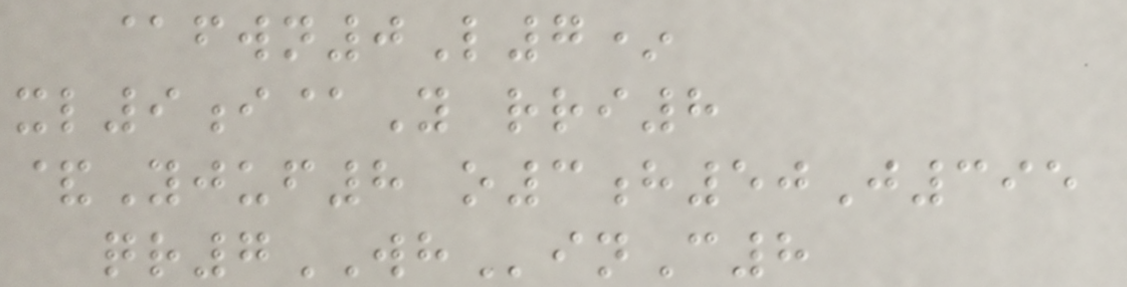@fwn0L7*
xl9i@Y rri8
&Yjuf8 o3h50J395
qr7WHinC8
